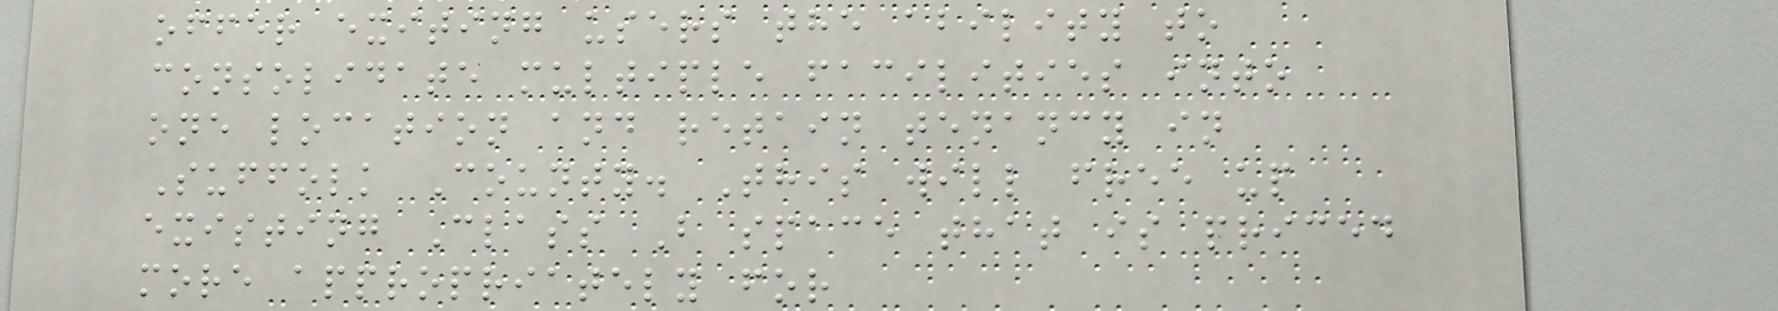offer exiting users the ability to
consolidate multiple facilities into
one location and retain tenancy in
Suffolk County. This will free up
existing Class B space that is priced
more appropriately for
